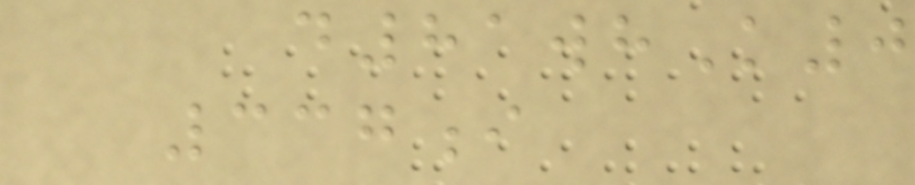d81whK0
337i
